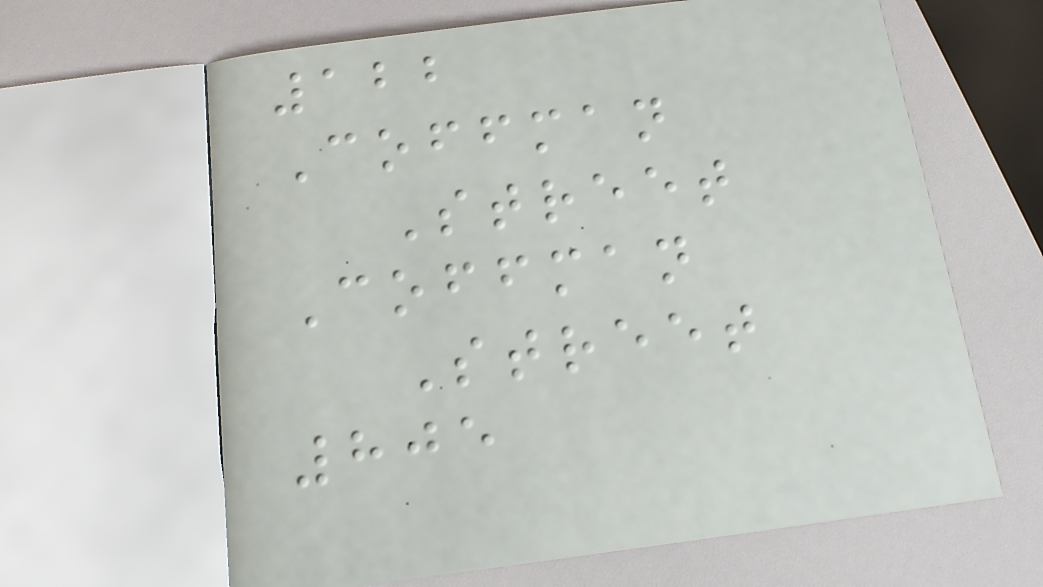122
Coffman
Street
Coffman
Street
805
